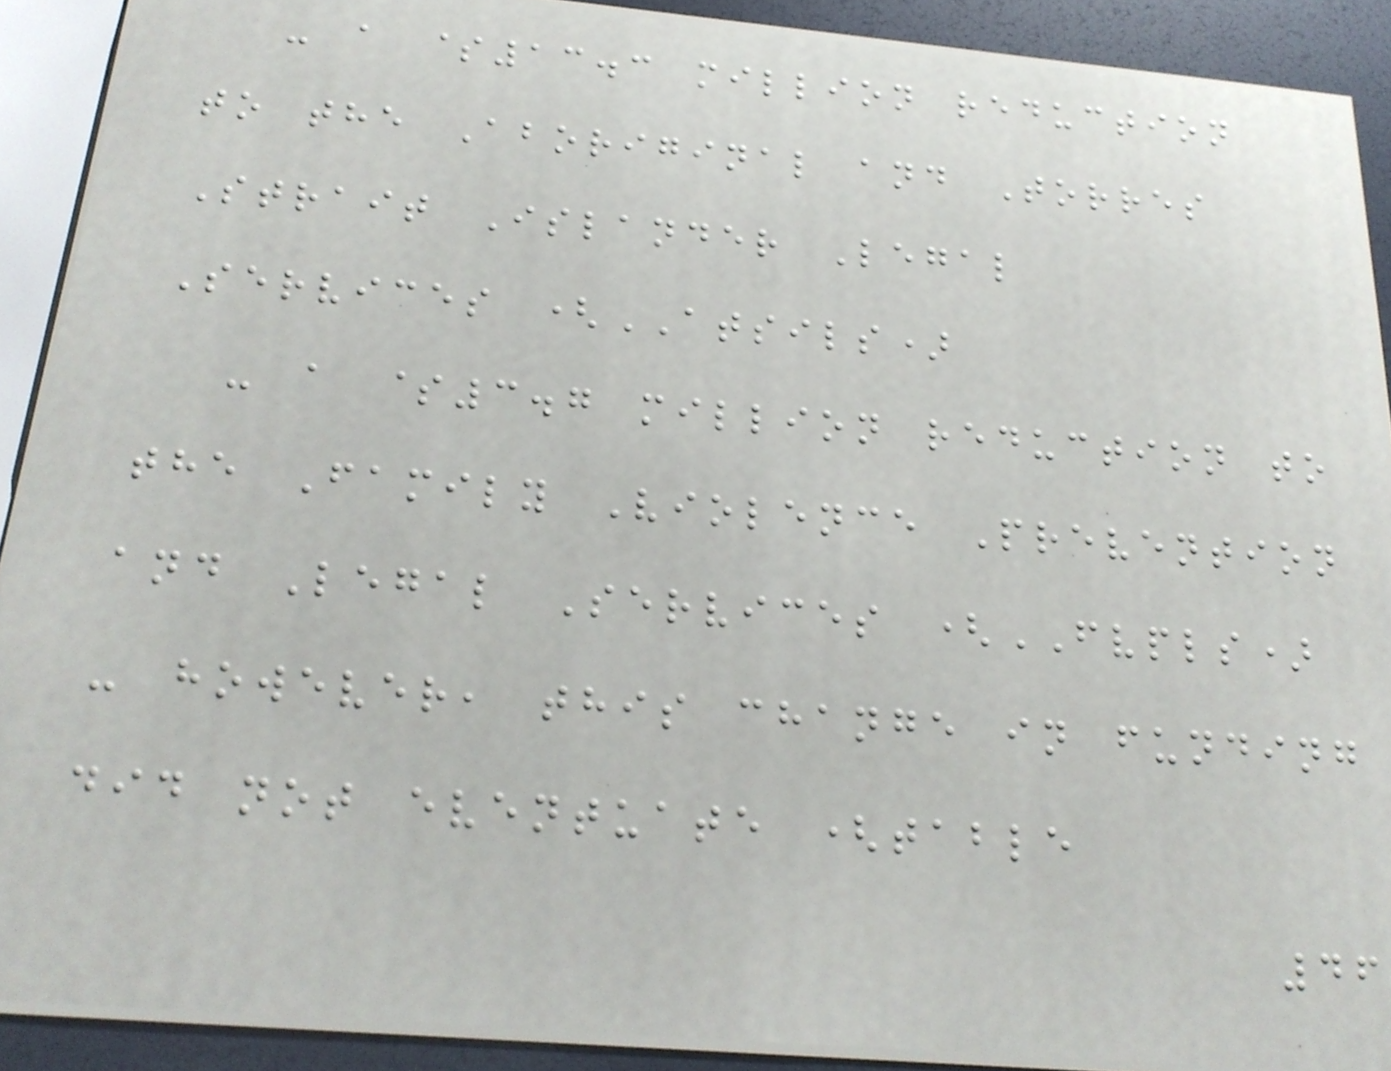- a $13.3 million reduction
to the Aboriginal and Torres
Strait Islander Legal
Services (ATSILS)
- a $3.7 million reduction to
the Family Violence Prevention
and Legal Services (FVPLS)
- however, this change in funding
did not eventuate (table
46
